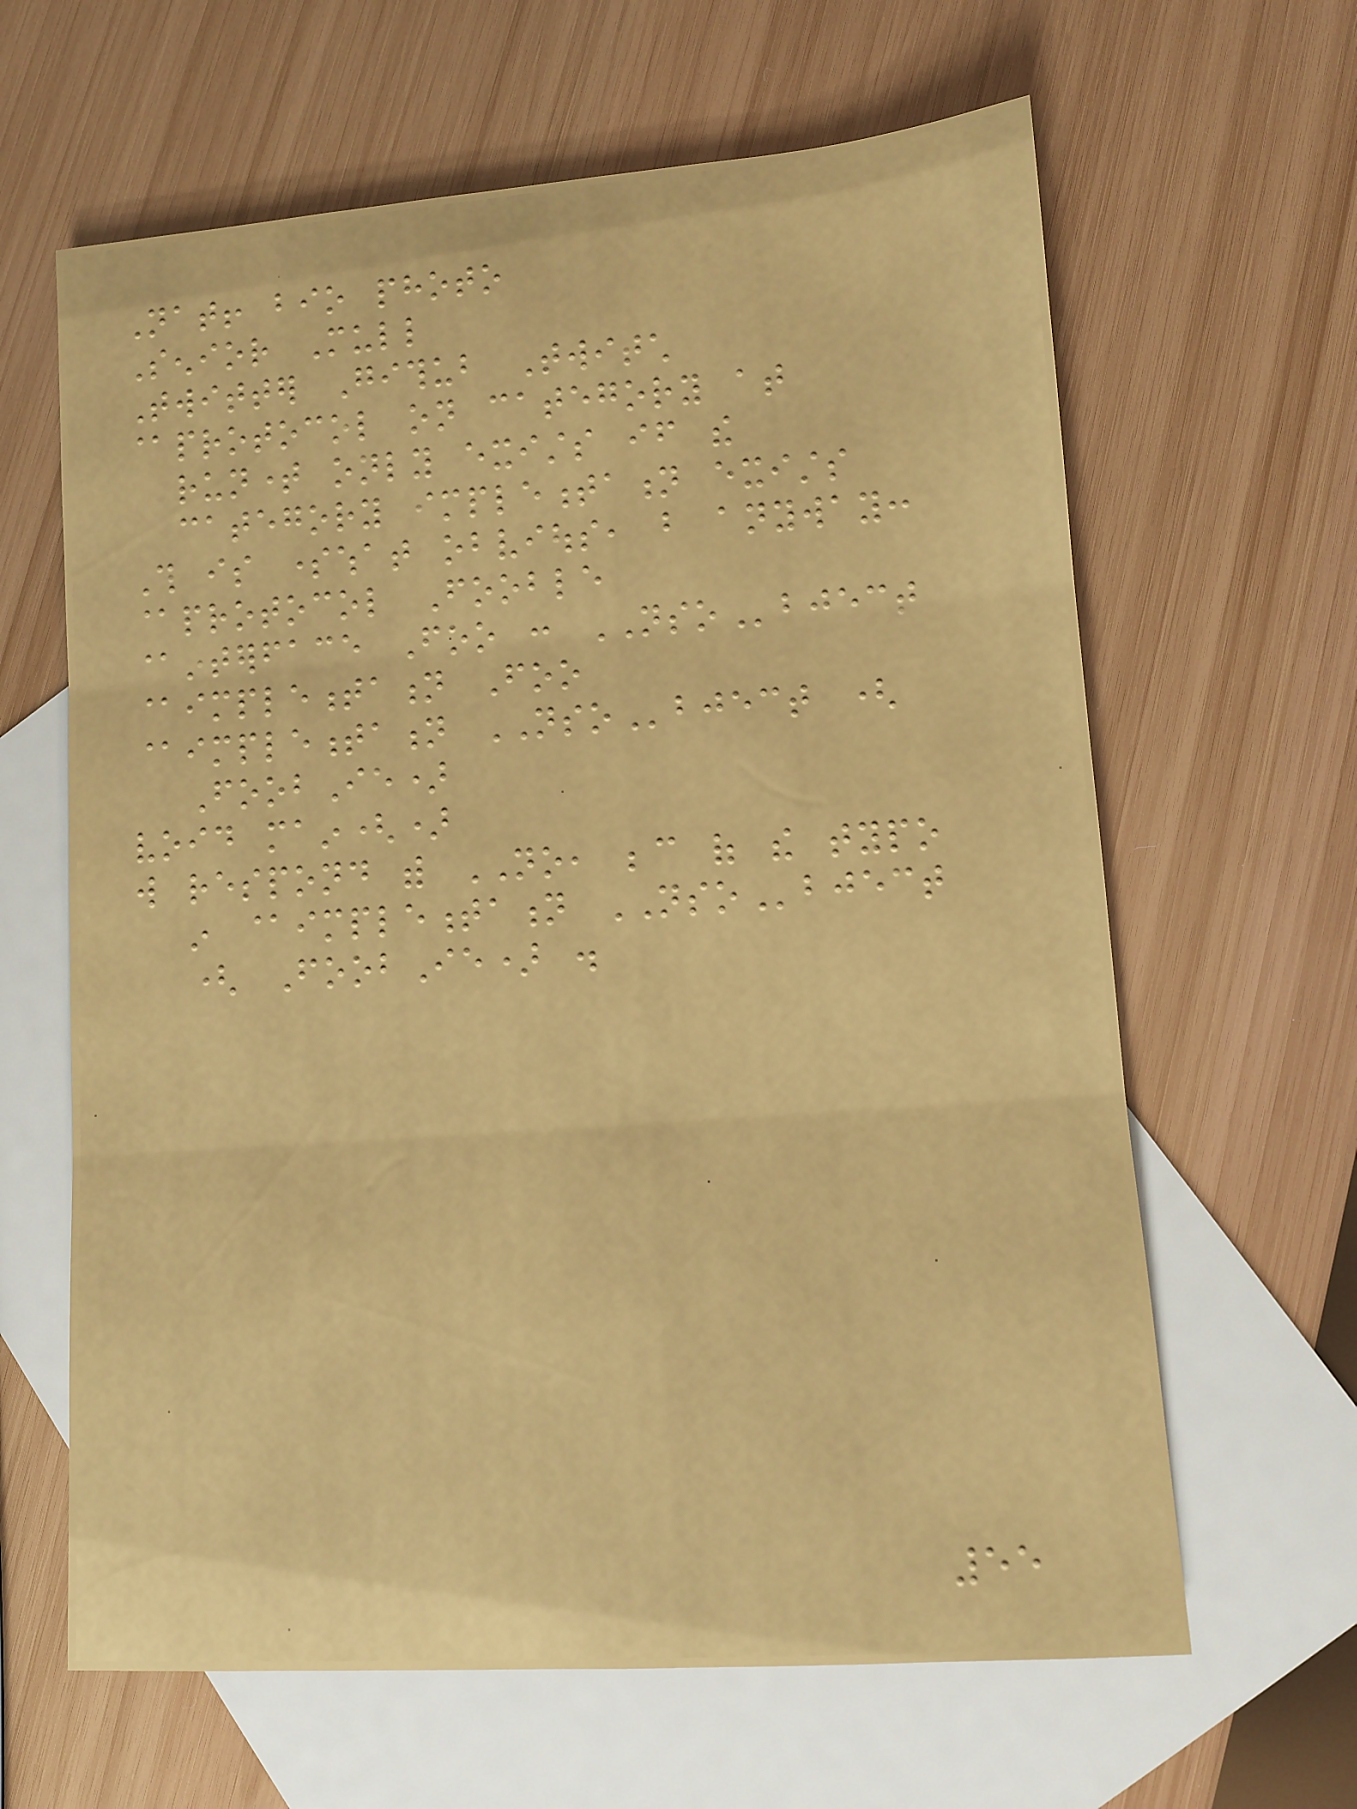Nat! bio photo
Senior Mull
Twitter Github Twitch
@protocol on category at
runtime only exists if the
category implementation exists
This is somewhat obvious, but anyway:
@protocol Fooble
@interface Foo : NSObject
@implementation Foo
@implementation NSObject (
FoobIe)
void main()
will respond with NO, because of the typo
in @implementation NSObject
( FoobIe) .
55
